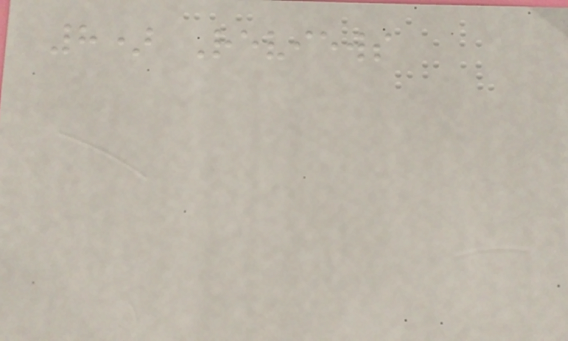8) Reviews
